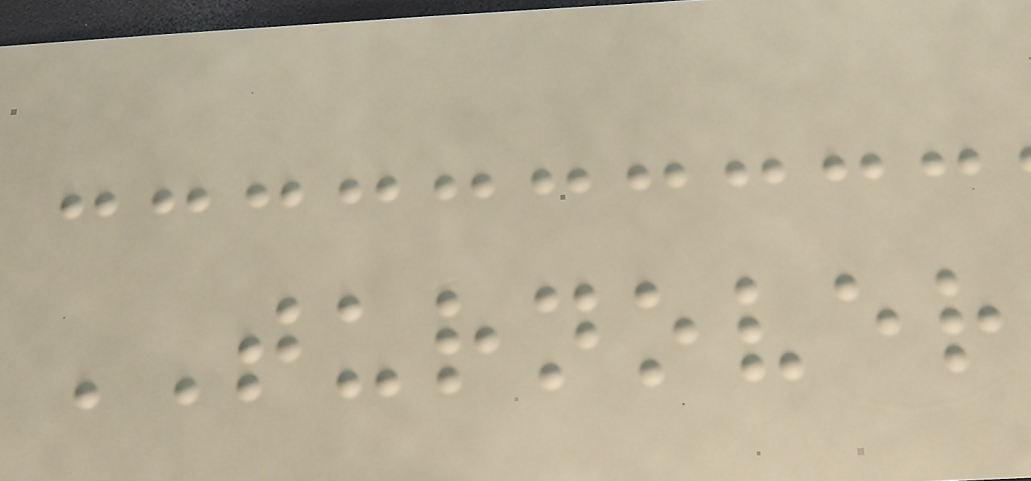TURNOVER
